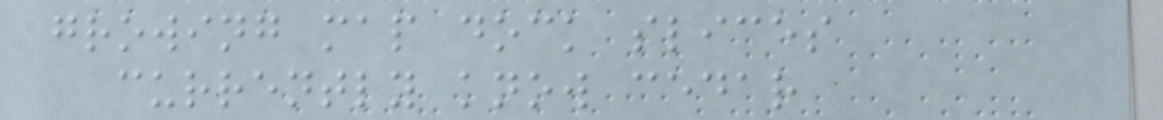growing map dock slices
currently know cedar
